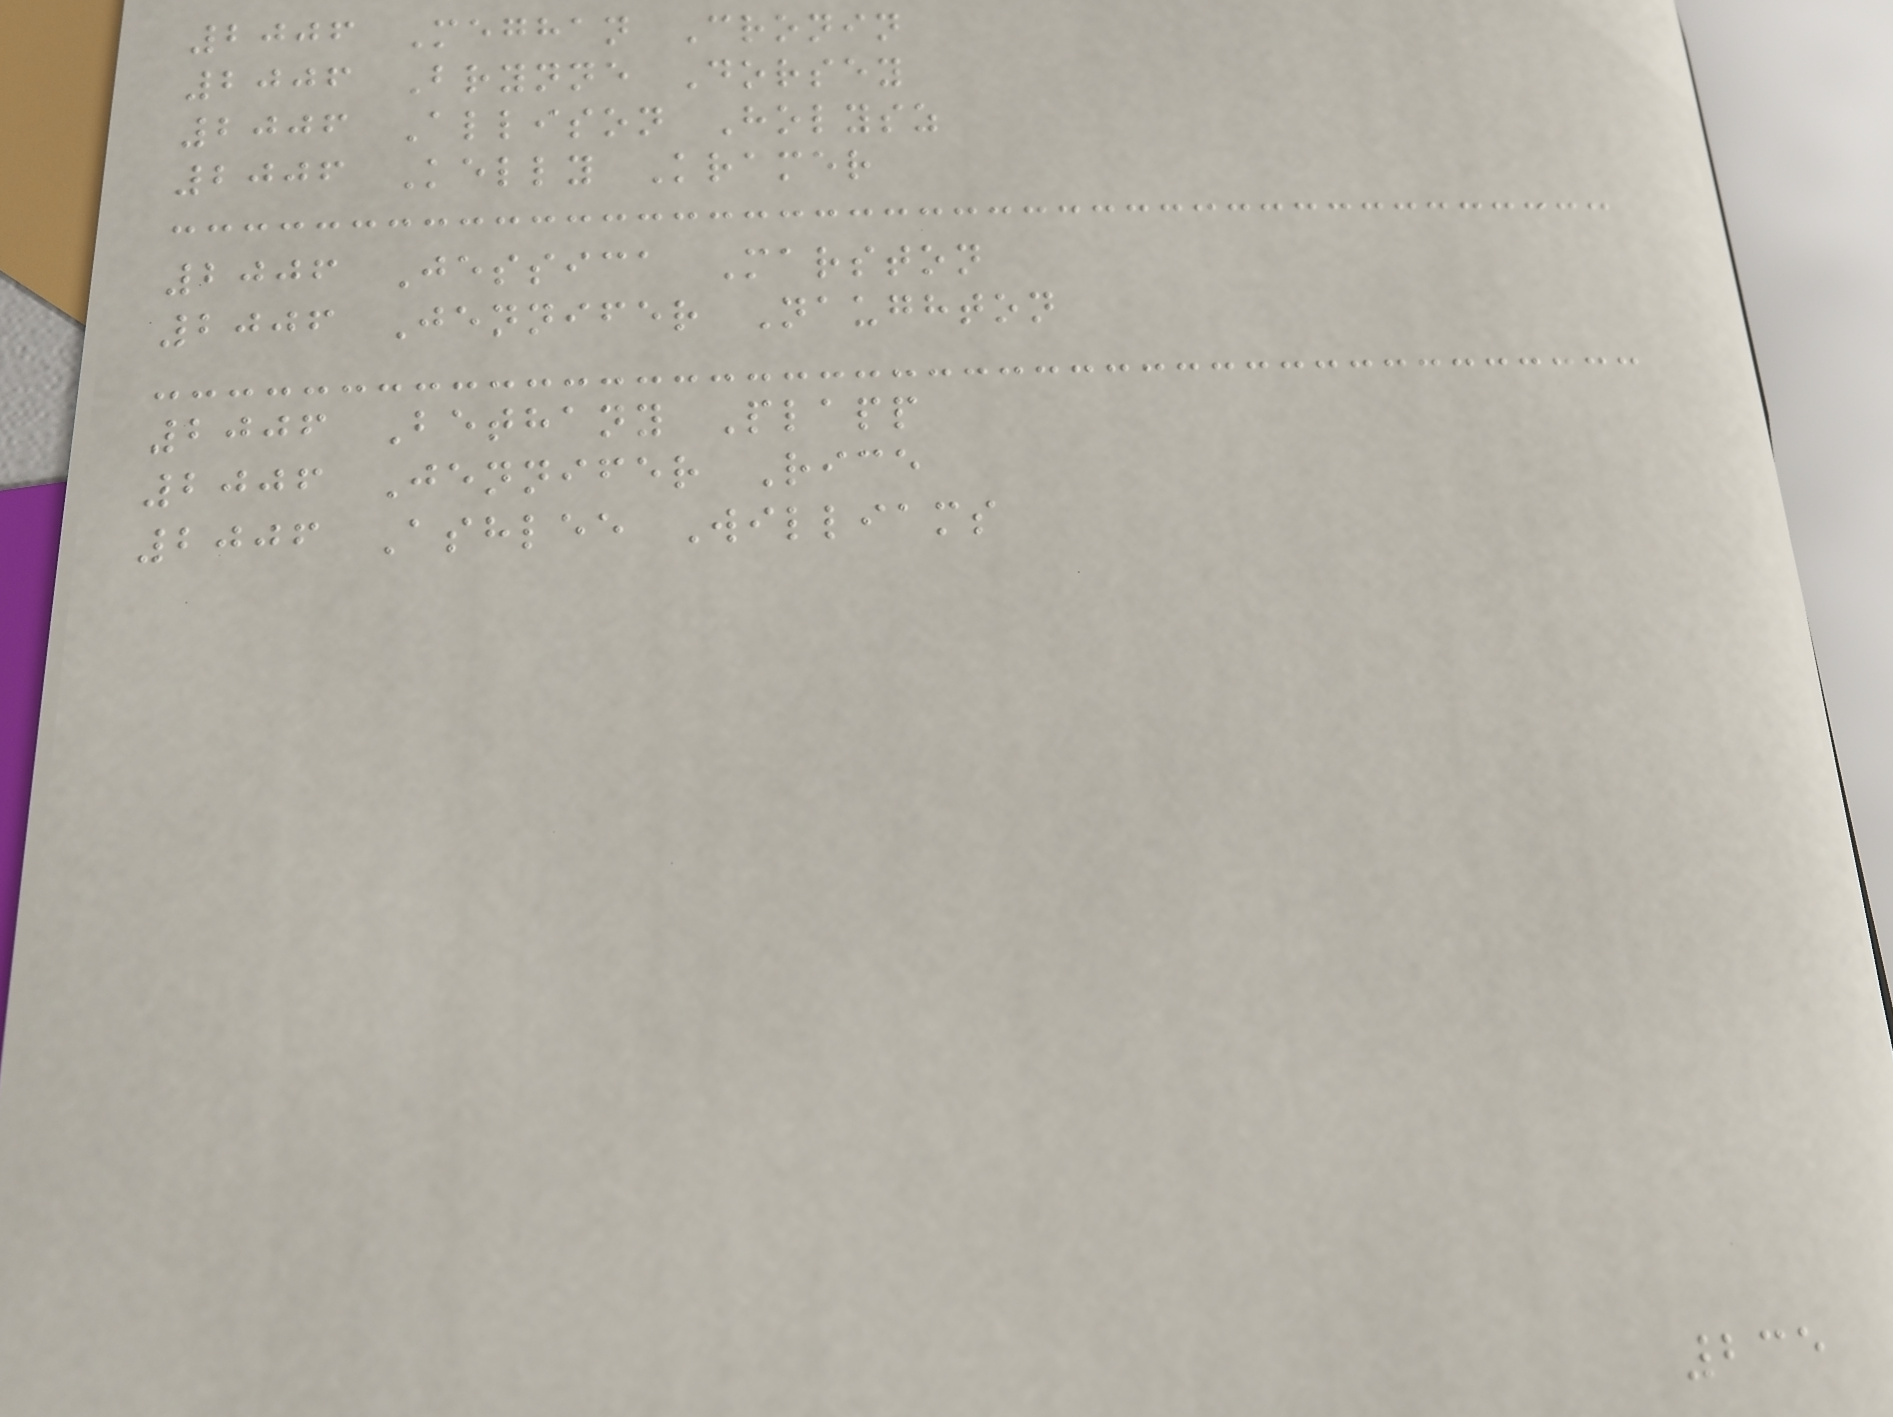2006 Meghan Cronin
2006 Brynne Dorsey
2006 Allison Holysz
2006 Kelly Kramer
2006 Jessica Marston
2006 Jennifer Naughton
2006 Bethany Plapp
2006 Jennifer Rice
2006 Ashlee Williams
235
